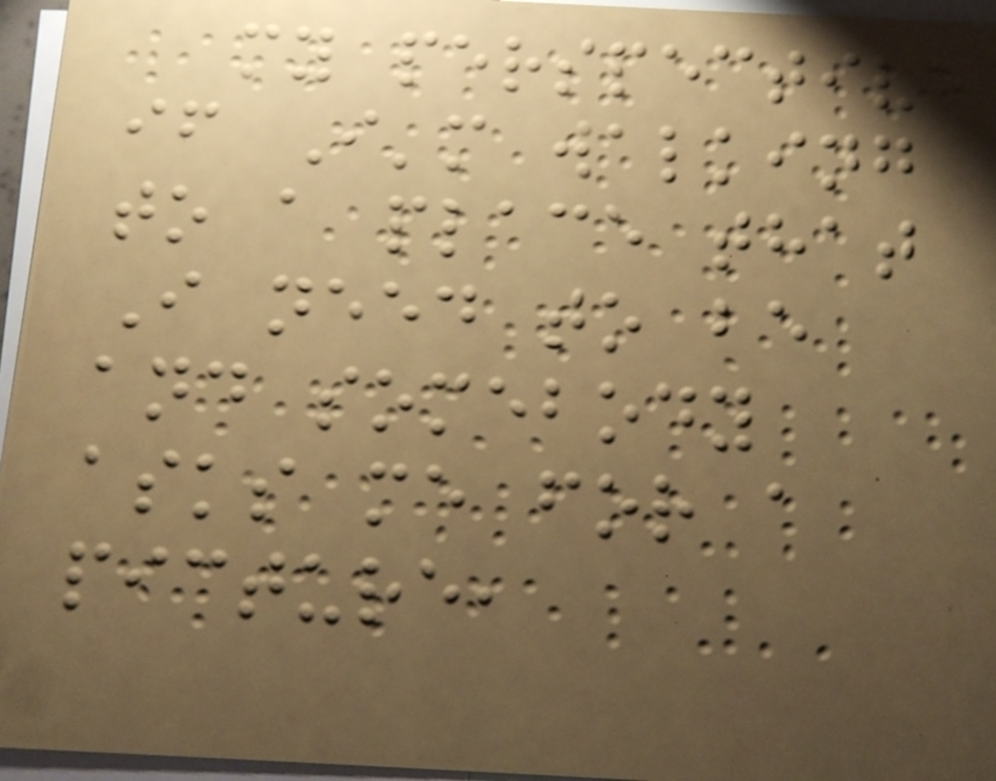my perspective
if I'm walking
to a place that
I need to be
and somebody
asks me for a
picture,
